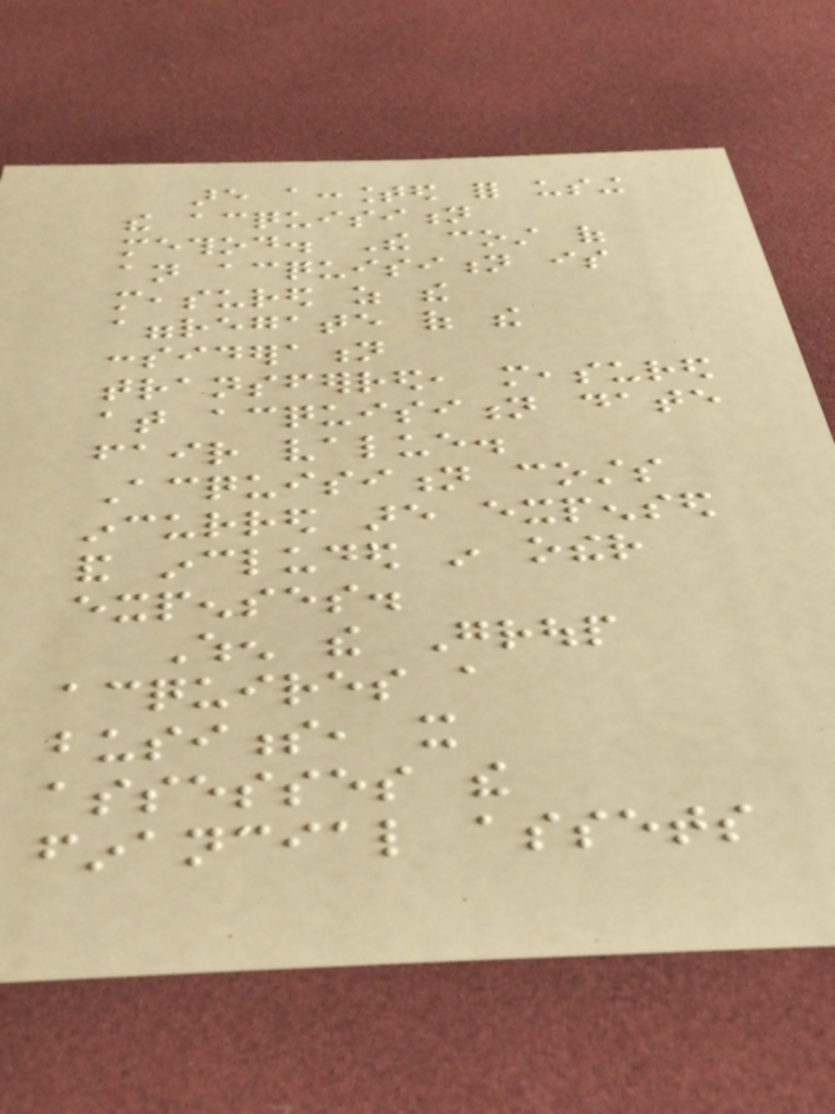are accounted for using
the acquisition
method. The cost of
an acquisition is
measured as the
aggregate of the
consideration
transferred, measured
at acquisition date
fair value.
Acquisition costs
incurred are expensed
and included in other
expenses.
When the Group
acquires a
business, it
assesses the
financial assets
